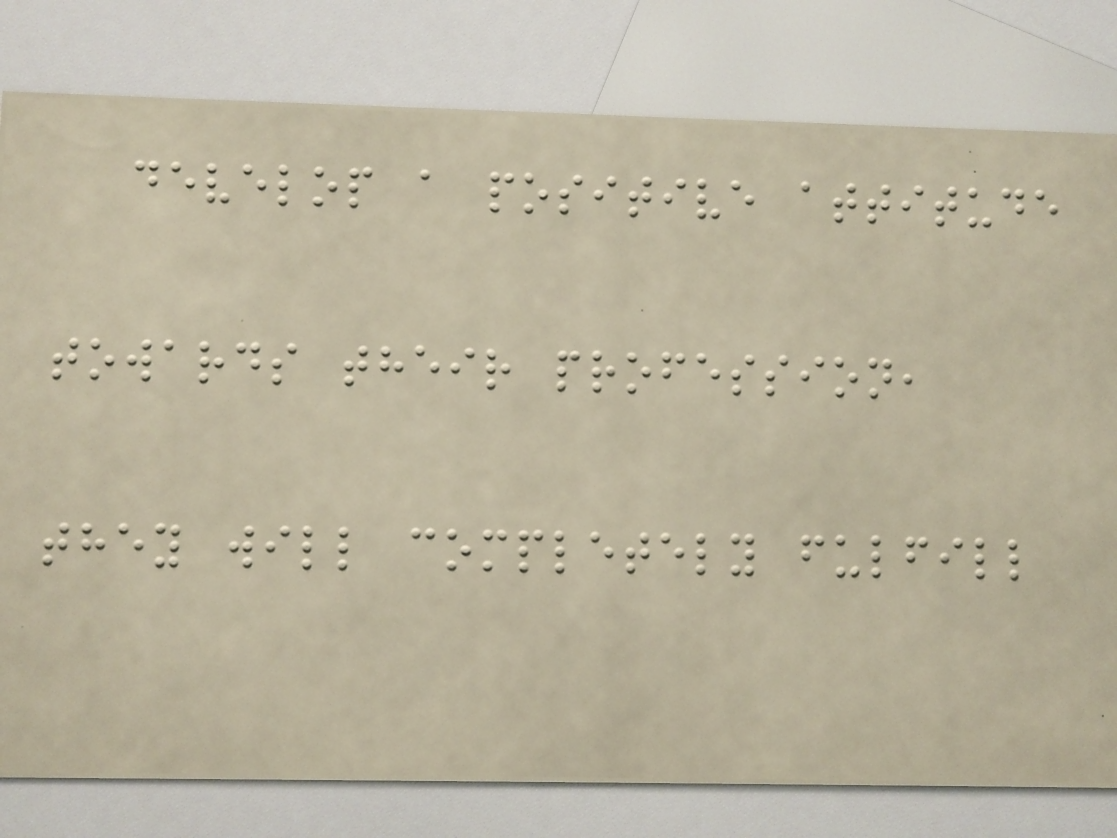develop a positive attitude
towards their profession,
they will completely fulfill
